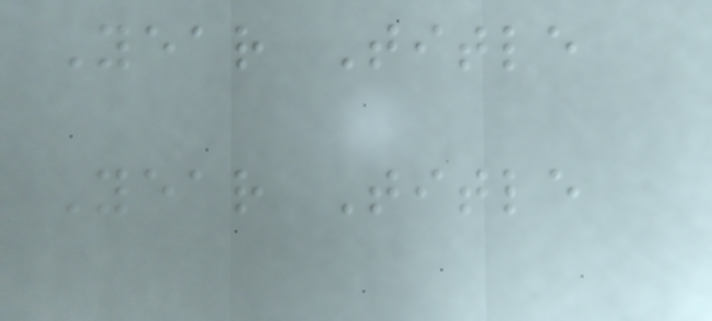Year Title
Year Title
